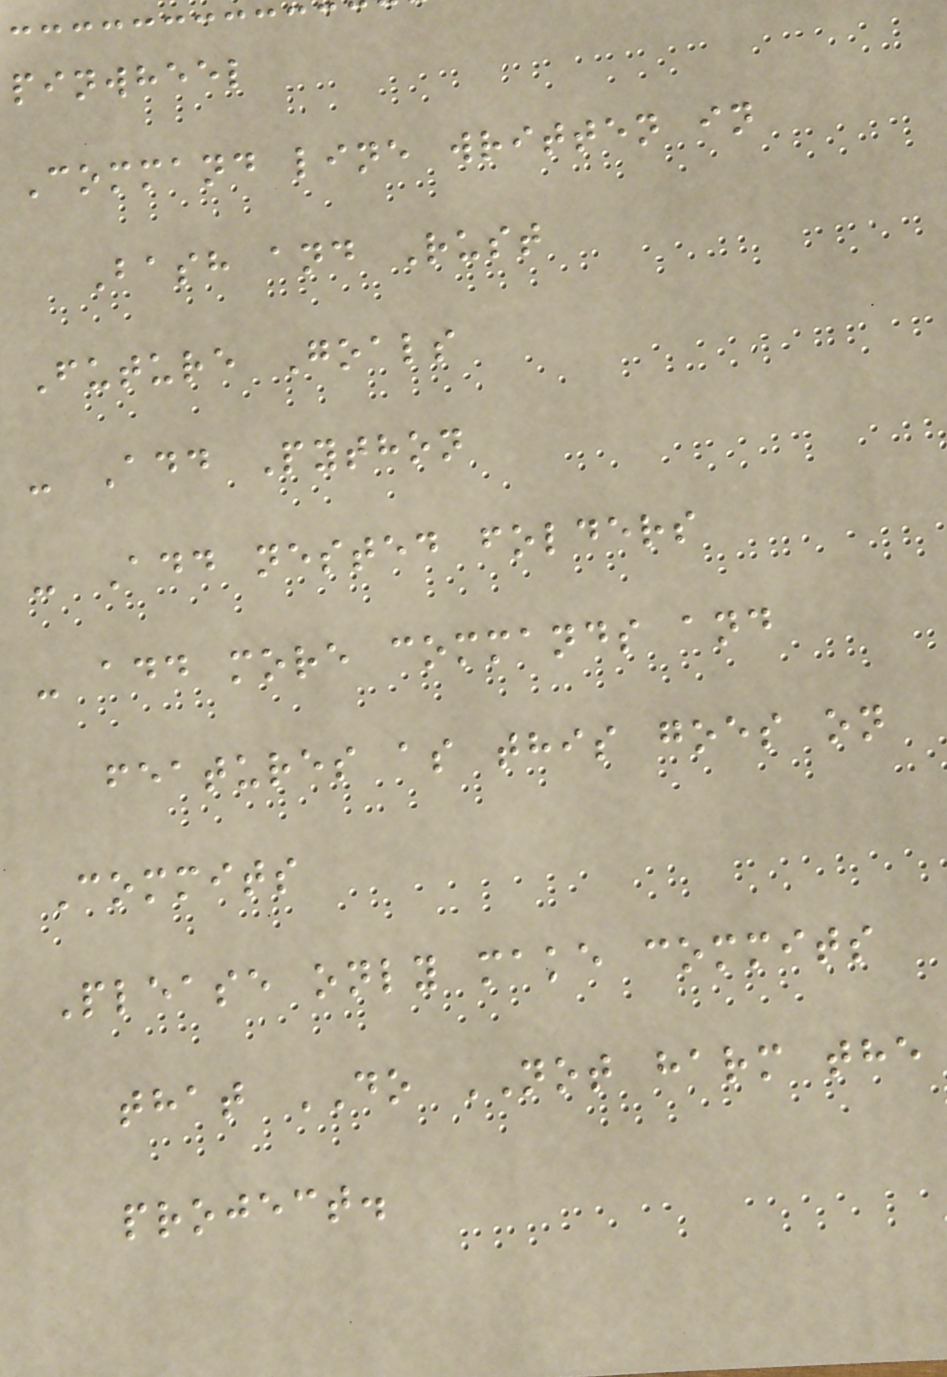pinwheel
Command line written in
Bash and Rust
Future Goals
- Add Python
- Add nested folders
- add more commands and
features as this goes on
Commits
Please only make commits
that DO NOT harm the
project.
